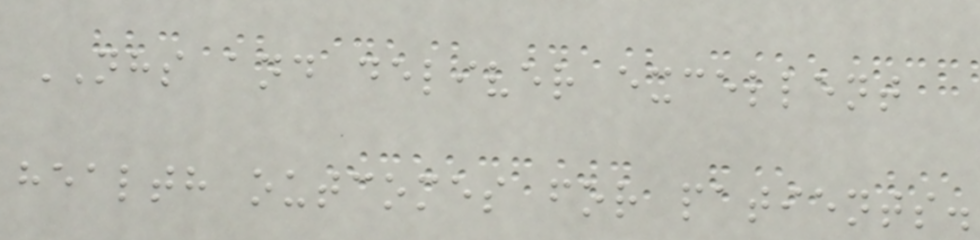NHS and deliver excellent
health outcomes for patients.
